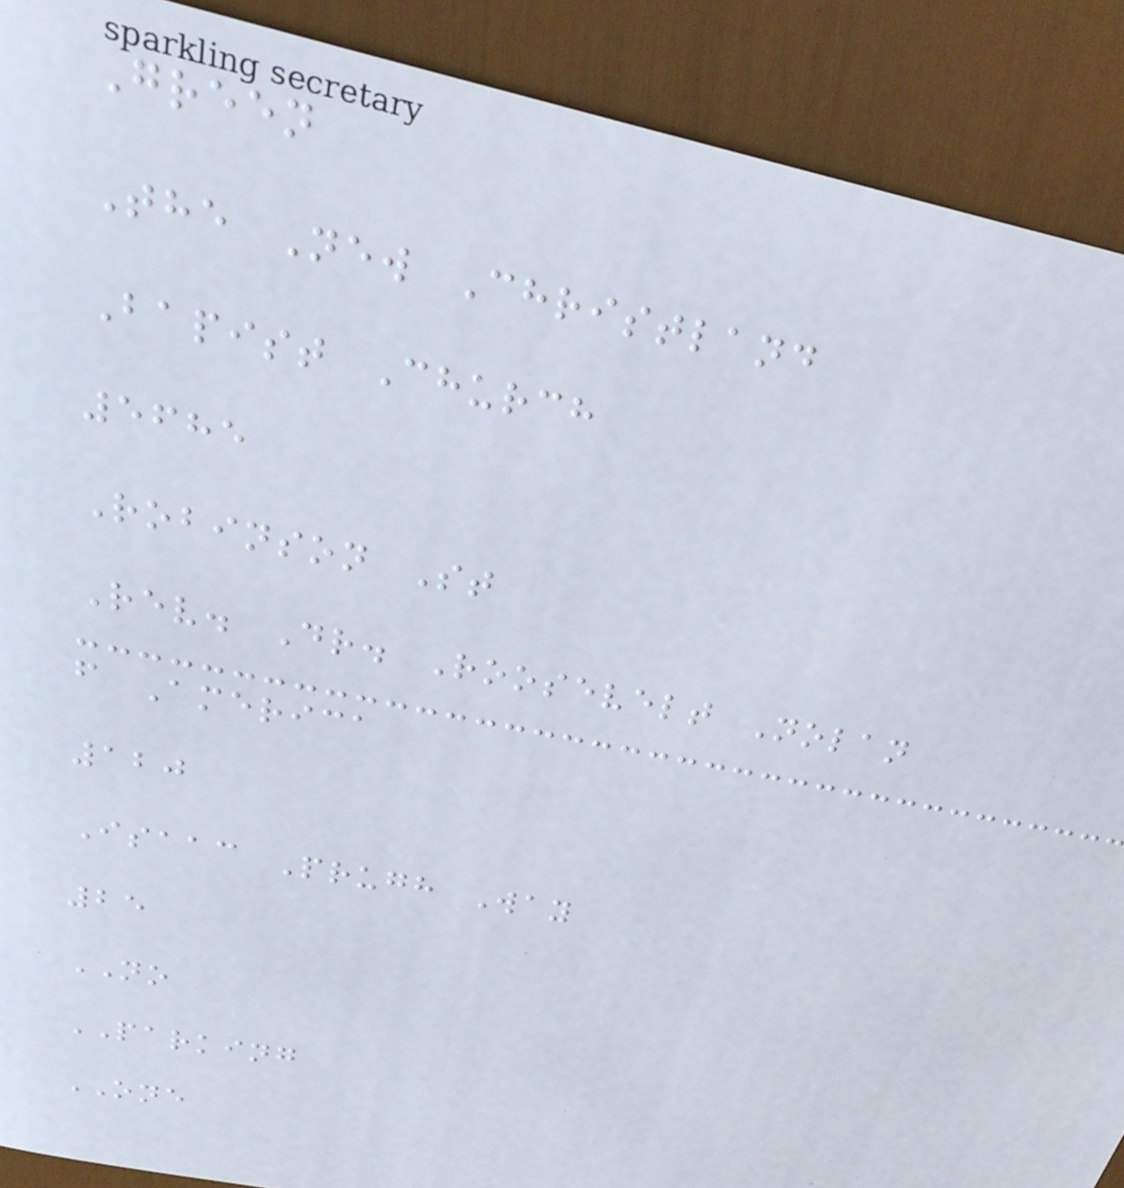Green
The New Christland
Bapist Church
5685
Robinson St
Rev. Dr. Roosevelt Nolan
f America
120
Isaac Prugh Way
25
NO
PARKING
ONE
